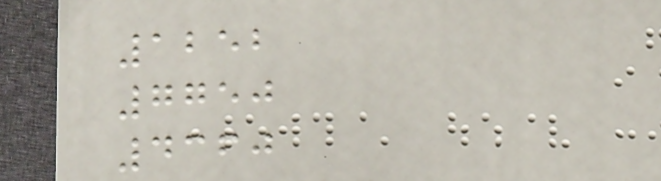1252
7750
4360
